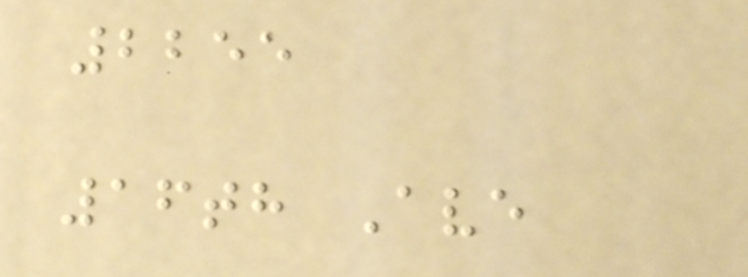2255
16th Ave
